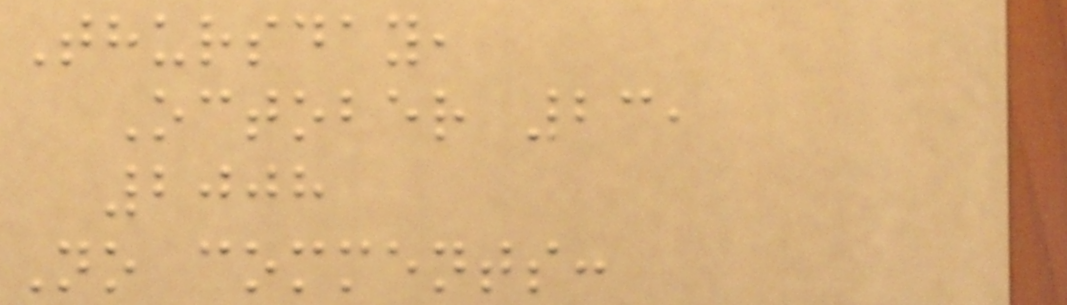Thursday,
October 23,
2008
No comments:
